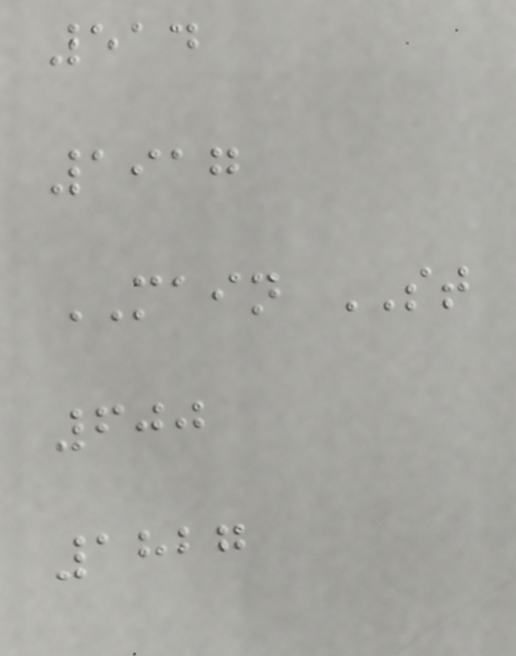514
1917
MAIN ST
600
1827
